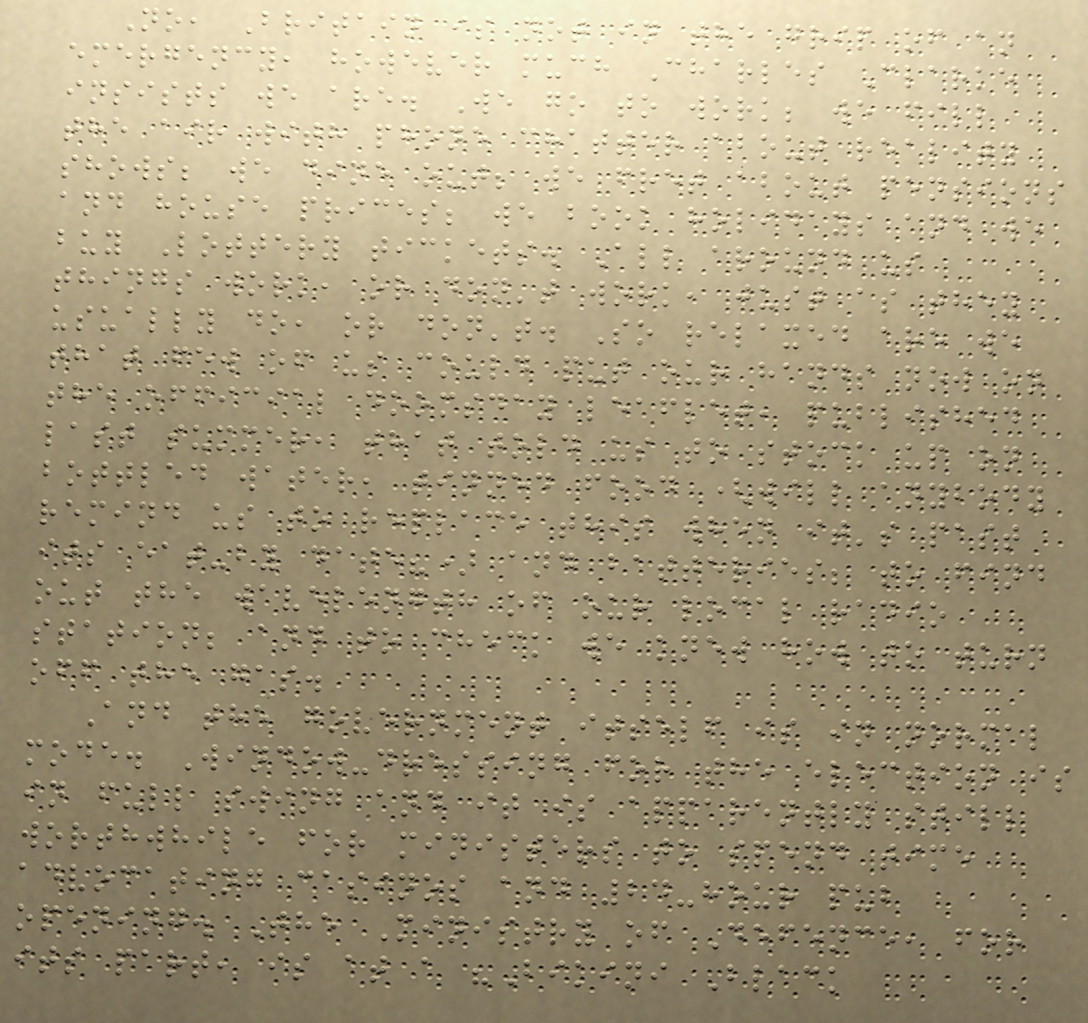No, Britain is not in the grip of an
emergency, however much Charles Clarke
insists we are. We go to work; we fill
the air with phone chatter about reality
shows; we dine out; we fret about pensions
and house prices; we book holidays and we
buy Lottery tickets. All around us
things work, or don't work, just as they
usually do, or don't. So relaxed are we
that few of us could put our hands now on
the official doomsday leaflet, published
last summer, that told us to stock up on
bottled water, tinned food (will anybody
remind us to replace this when it's past
its eat-by date?) and batteries; to find
out the wavelength of our local radio
station; and to check we knew how to turn
off the gas.
And the government itself is in normal
mode. Window-dressing for the election is
in full swing and it is apparently still
worthwhile for ministers to spend time
advocating casinos and 24-hour pub
opening. The Ministry of Defence, for
its part, is at a "Bikini Black
